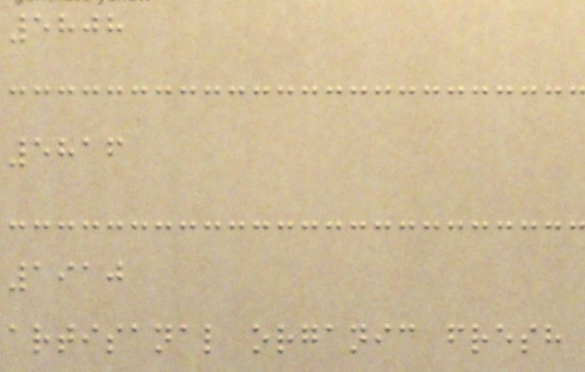5808
5816
1910
artisanal organic fresh
